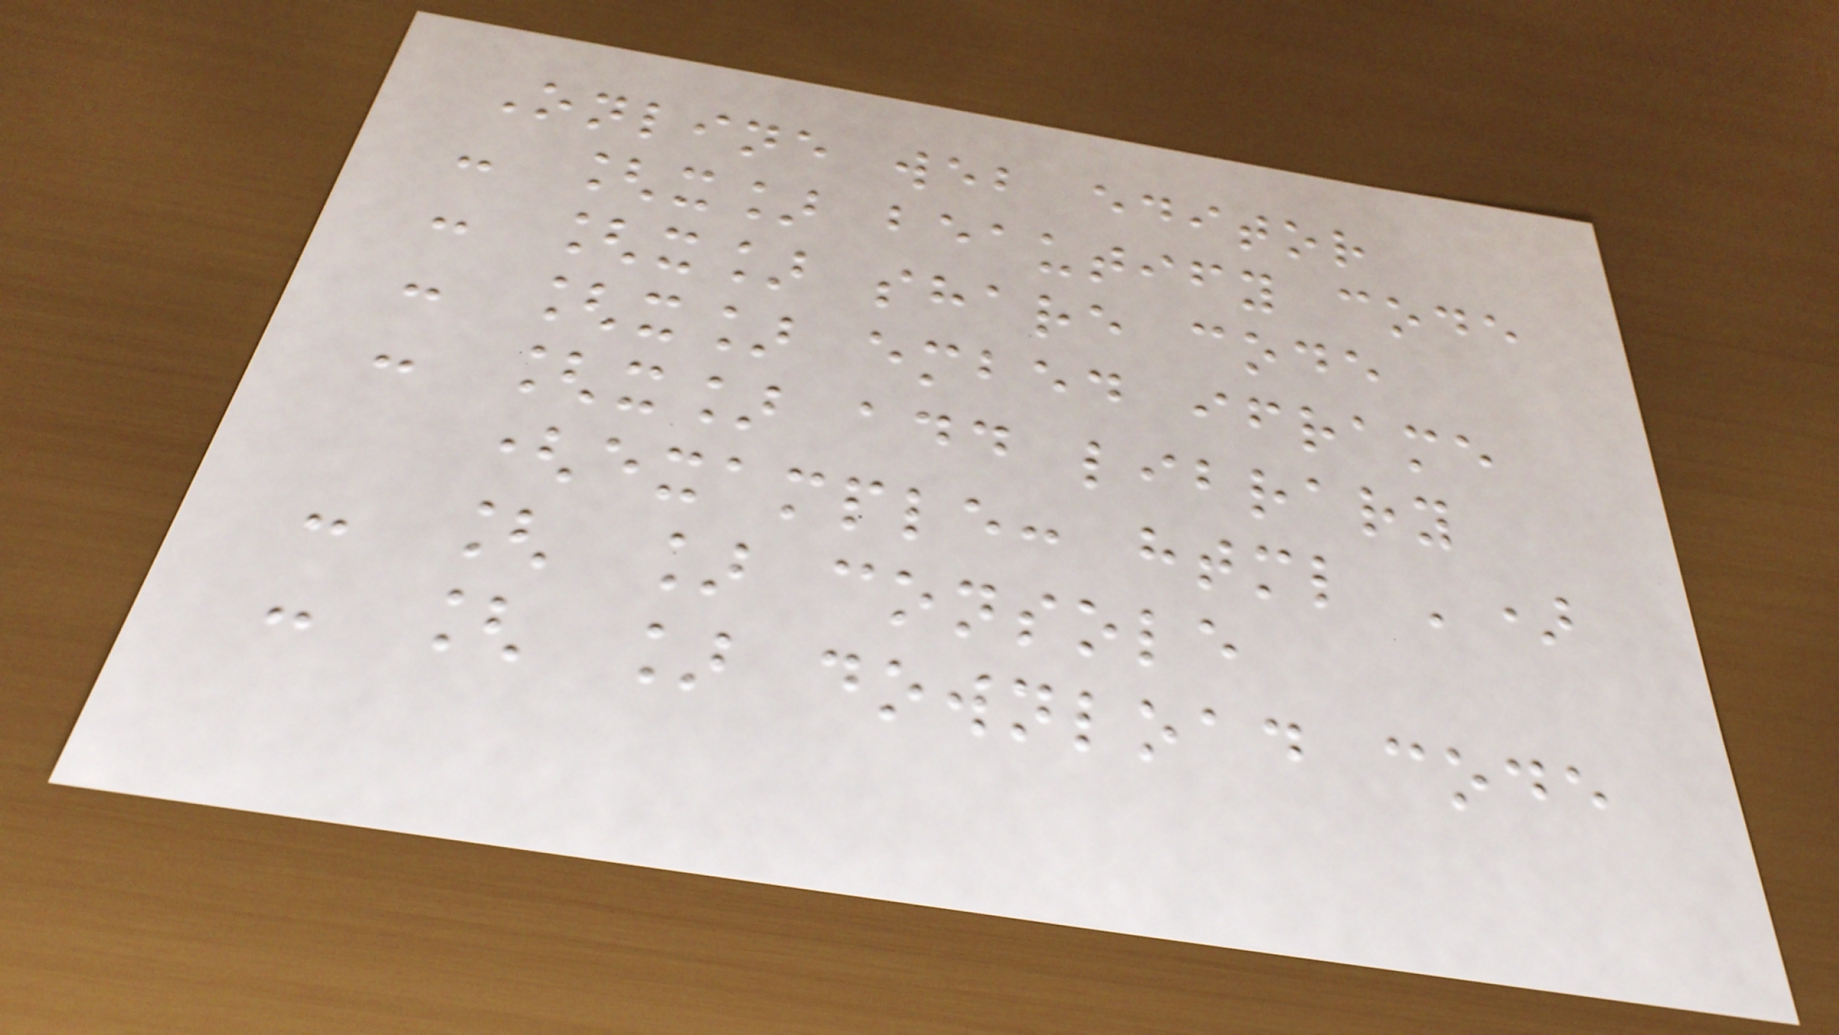Online web editor
- [x] beautify code
- [x] share code
- [x] embed iframe
- [x] add library
(example: html ')
- [ ] console
- [ ] download code
